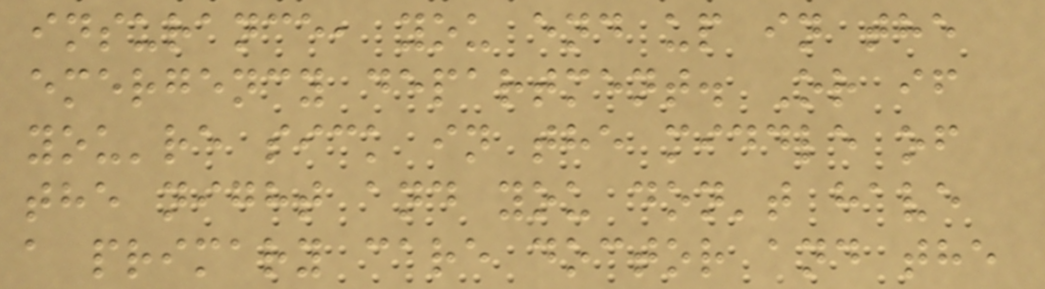insurance, you end up in the
emergency department. Or if
you're sick in the middle of
the night and you don't have
a primary care doctor and the
